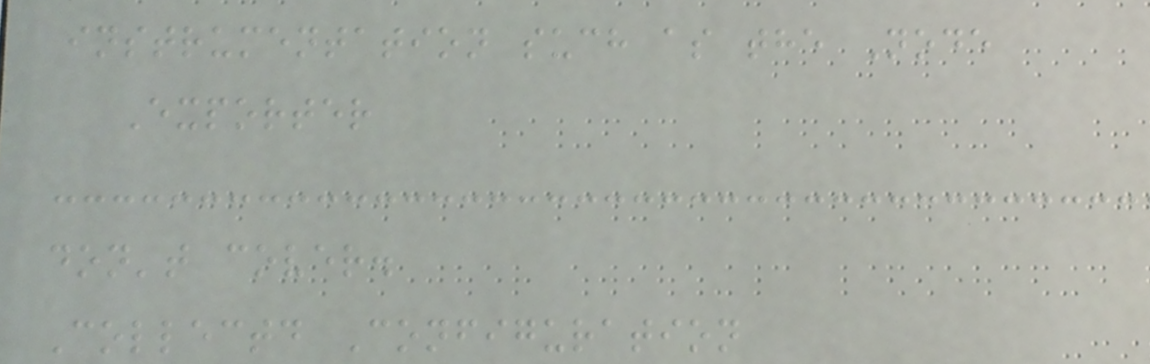instrumentation such as the Node
Exporter
don't cover.
Collectd Configuration
